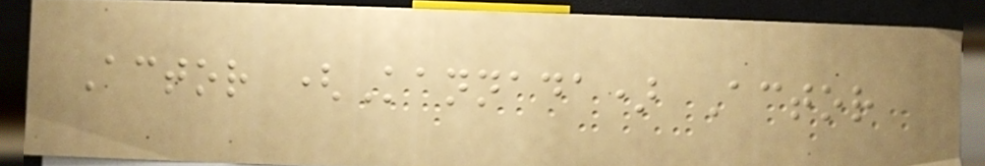Actor (Kannada) Actor
